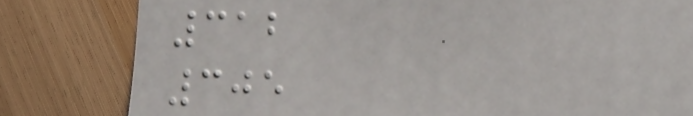312
305
